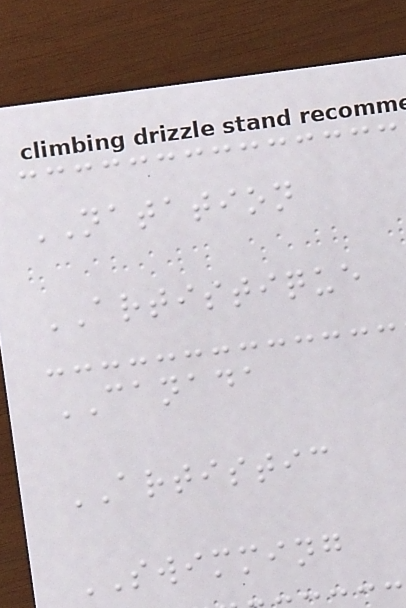NATATION
ARTISTIQUE
CANADA
ARTISTIC
SWIMMING
